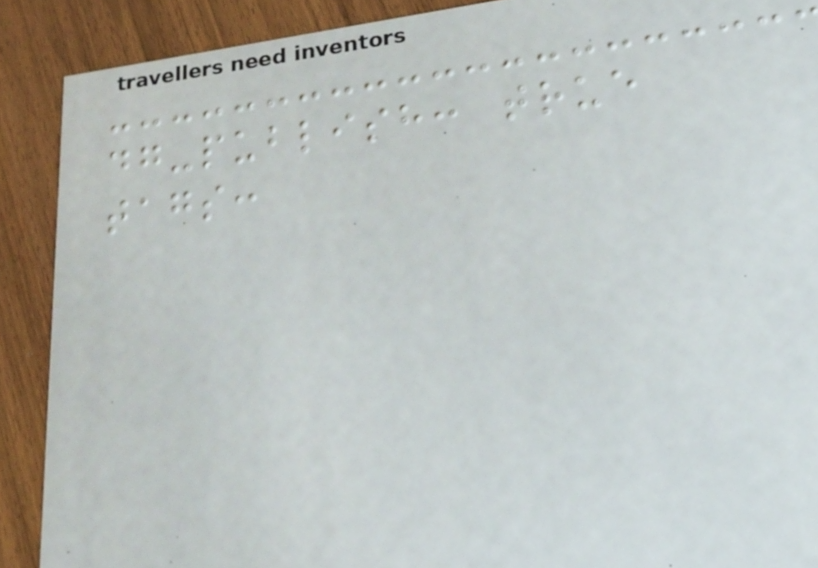dg-publish: true
tags:
